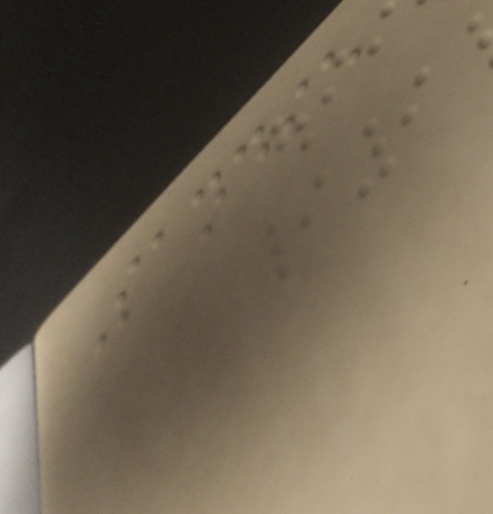Sandie
